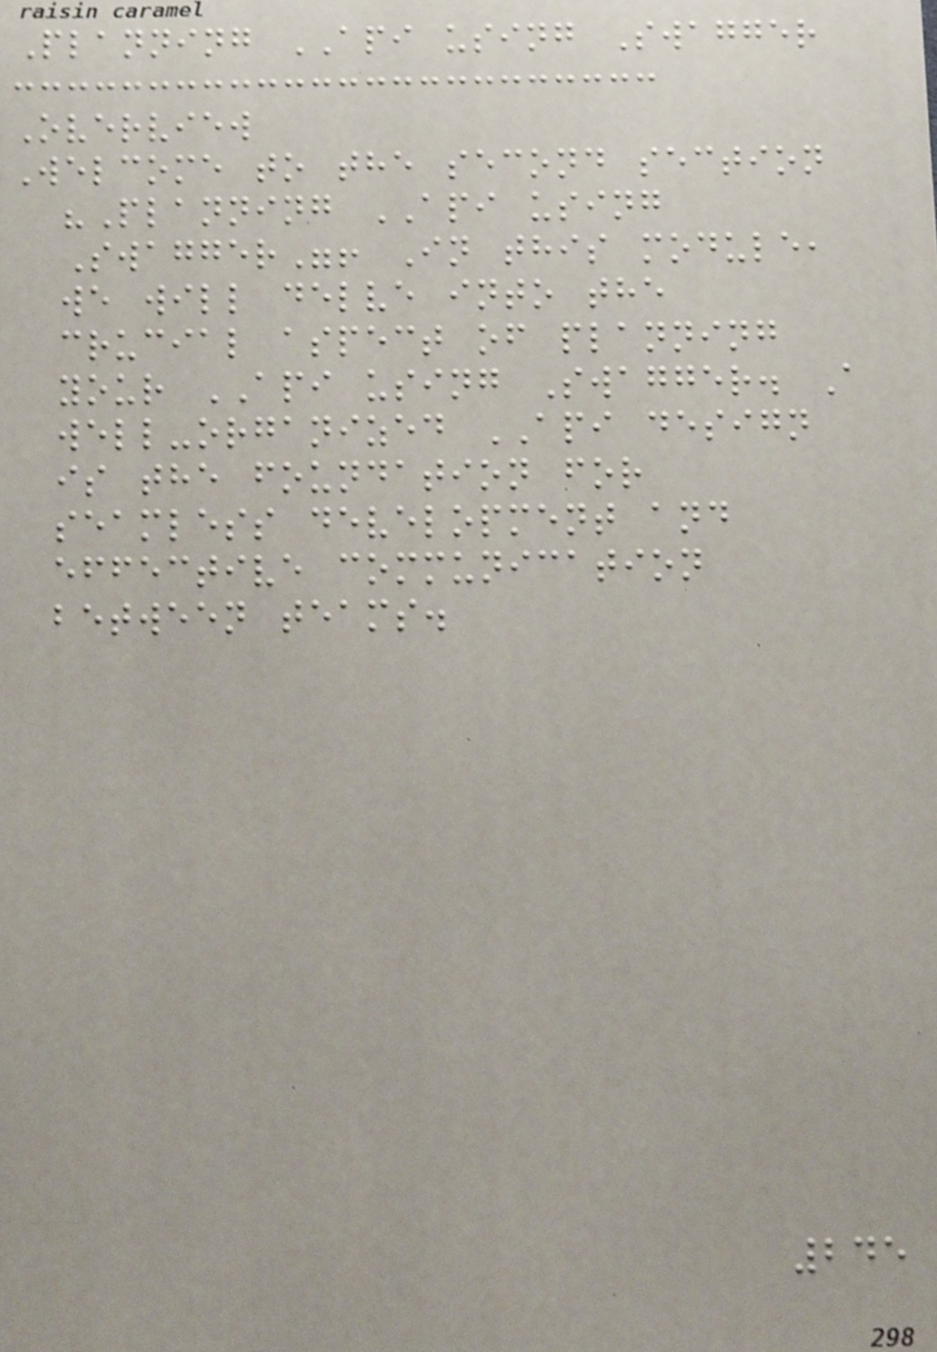Planning API using Swagger
Overview
Welcome to the second section
"Planning API using
Swagger"! In this module,
we will delve into the
crucial aspect of planning
your API using Swagger. A
well-organized API design
is the foundation for
seamless development and
effective communication
between teams.
245
